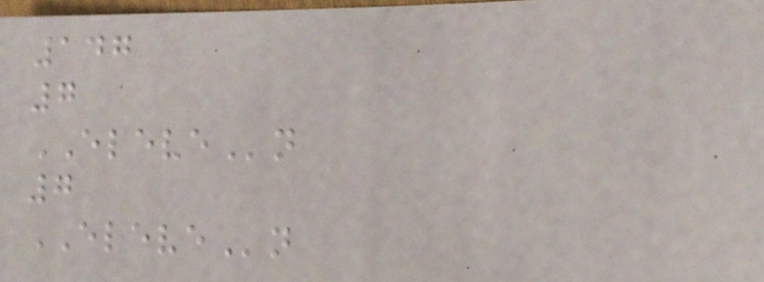147
7
ELEVEn
7
ELEVEn
